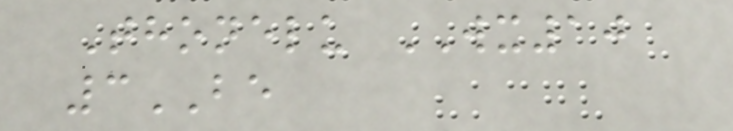Thonelu WX10
3BE
